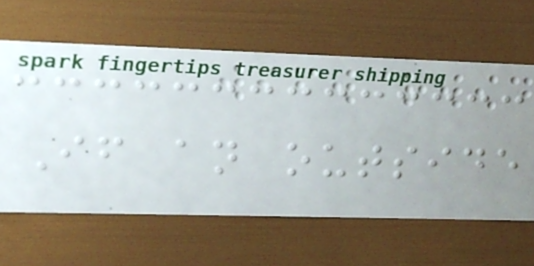If an outside
